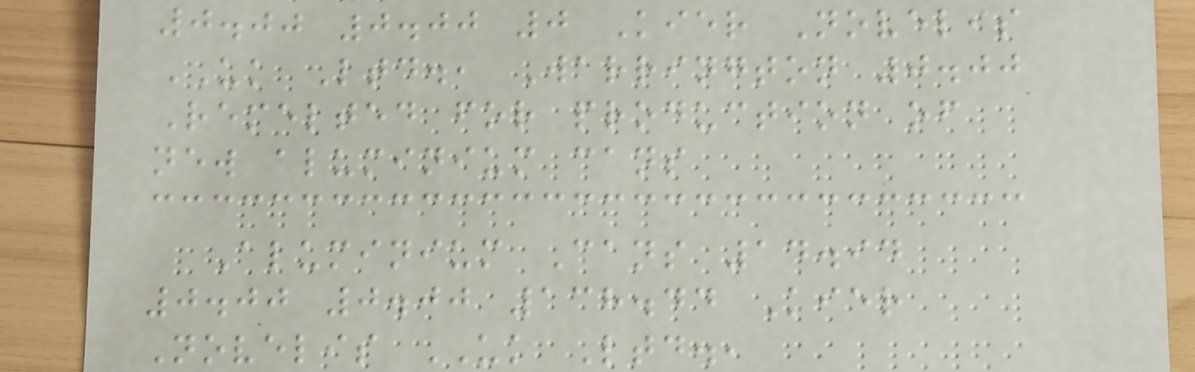0.00 0.00 0 Kier Novelis
UK Ltd., Warrington 0.00
Remelted for production of
new aluminium cans
Aluminium Cans 14.94
0.00 0.00 138.44 Kier
Novelis UK Ltd.,
